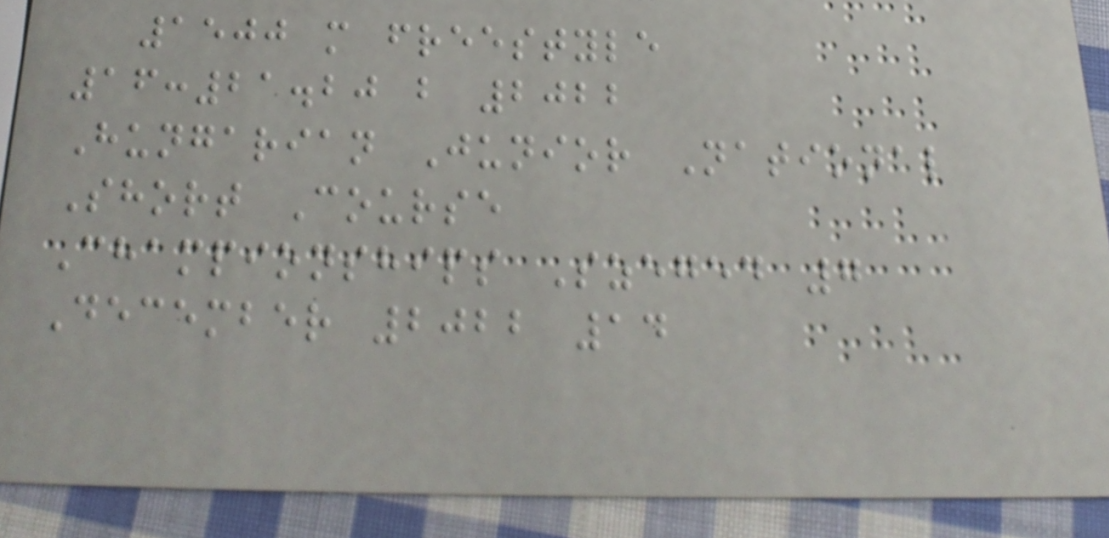1500 m freestyle
16:21.20 b 2022
Hungarian Junior National
Short Course
Championships Szeged 7
December 2022 14
